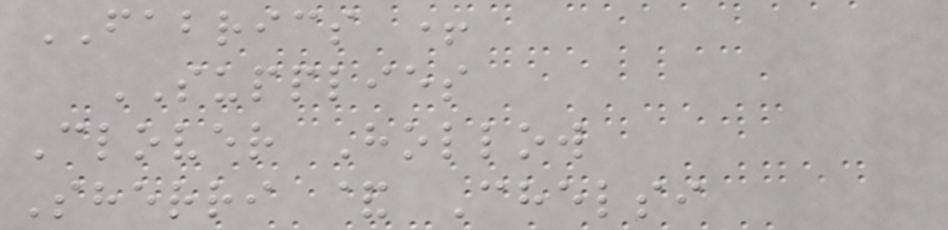FABRICS +
SUPPLIES
Clover Hollow
Sherri & Chelsi
